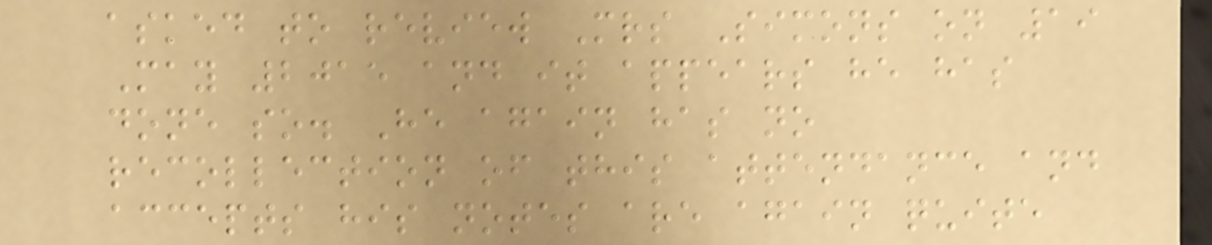asked to review Mrs Simons on 19
May 2015 and it appears he has
done so. He again has no
recollection of this attendance and
accepts his notes are again quite
